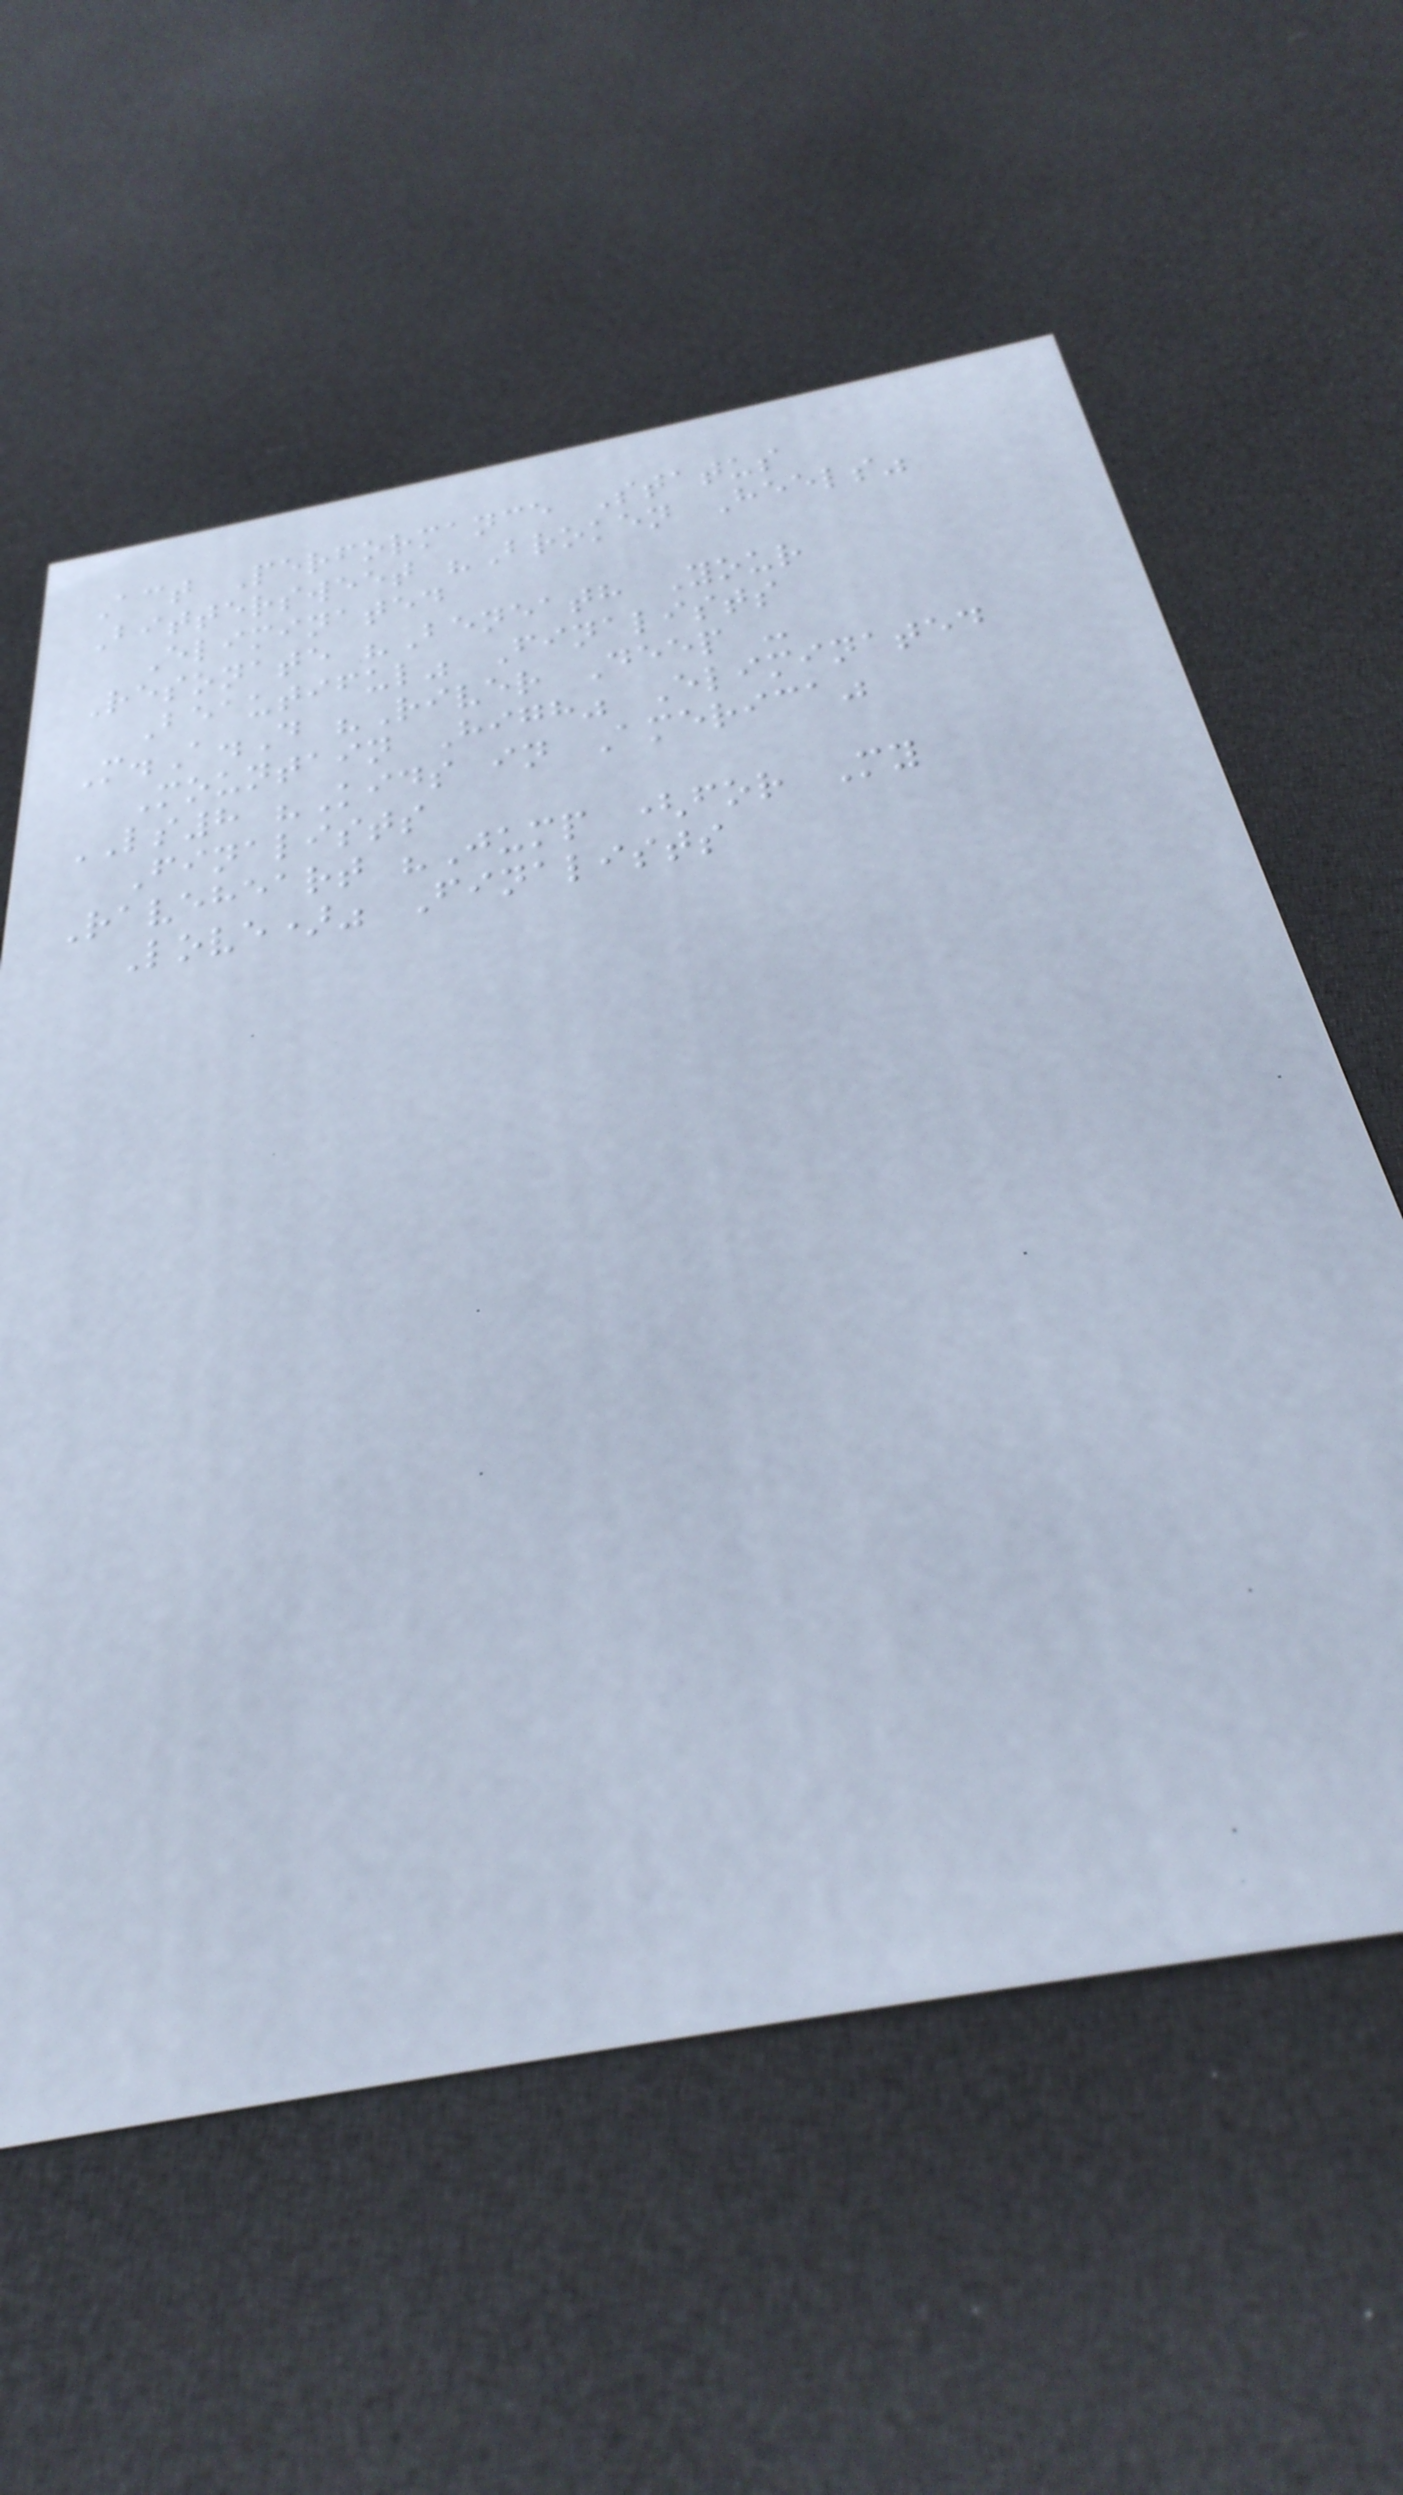Act Performance Status
Bittersweet "Broken Heels"
Eliminated
Resonate "Beneath Your
Beautiful" Finalists
M.A.D "River Deep -
Mountain High" Eliminated
LS8 "Kids in America"
Finalists
Raveheart "Jump (for My
Love)" Finalists
